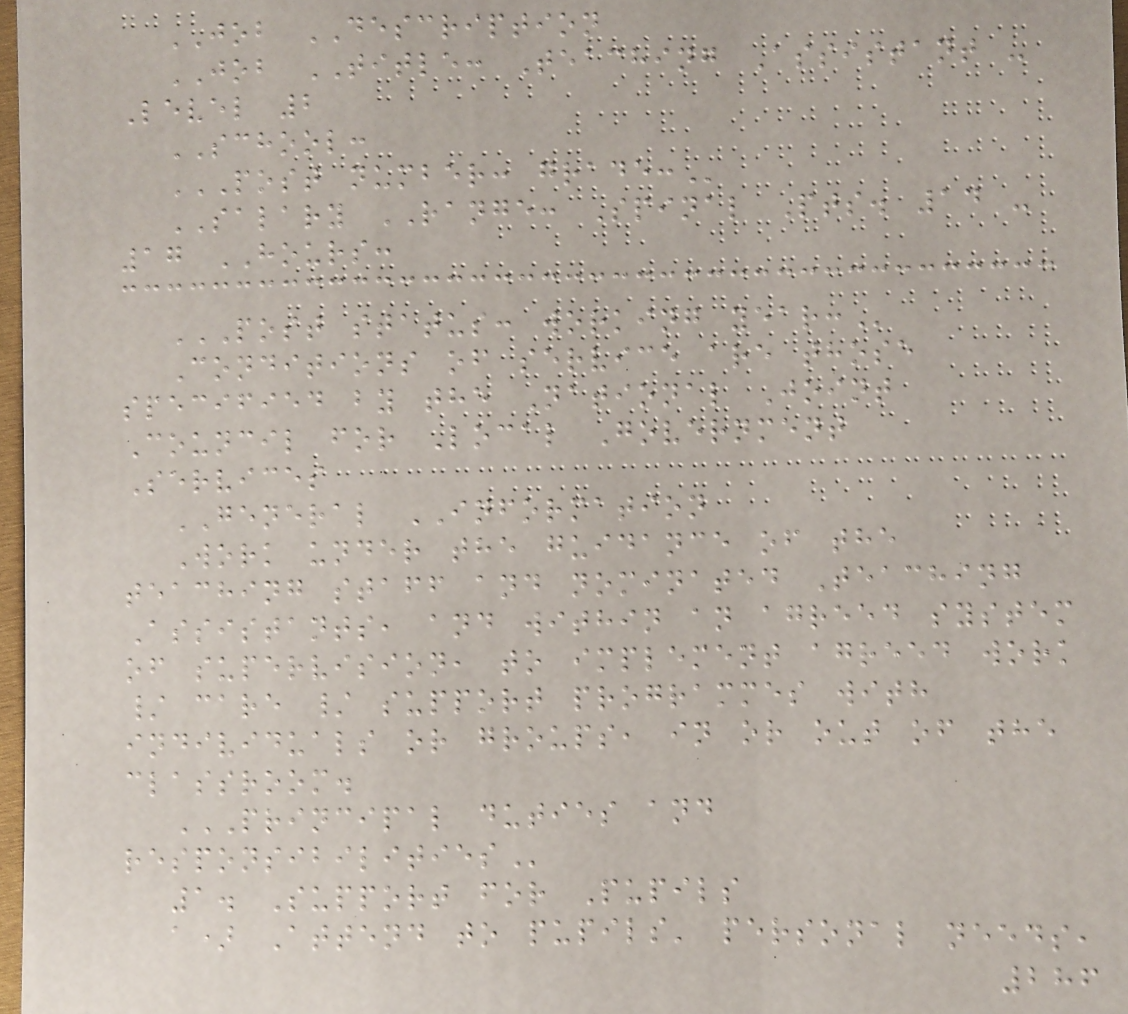JOB DESCRIPTION
JOB TITLE: Teaching Assistant -
Level 2
SCHOOL:
POST NUMBER: GRADE:
SALARY RANGE: Spinal Pts. 14 -
17 HOURS:
POST STATUS: WORKING YEAR:
Conditions of service are those
specified by the National Joint
Council for Local Government
Services
GENERAL INFORMATION
Work under the guidance of the
teaching staff and nominated Teaching
Assistants, and within an agreed system
of supervision, to implement agreed work
/ care / support programmes with
individuals or groups, in or out of the
classroom.
PRINCIPAL DUTIES AND
RESPONSIBILITIES
1. Support for Pupils
a) Attend to pupils' personal needs,
286
